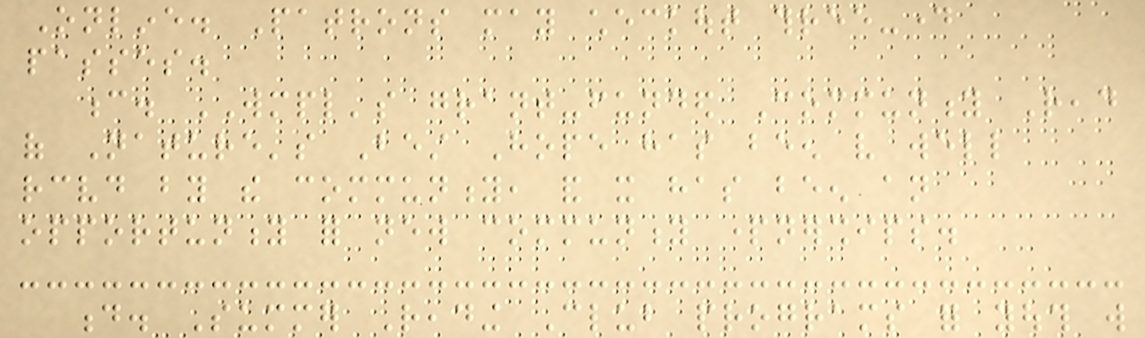Online. Patrons may checkout three-day
passes.
c. WMPL's grant-funded Community Read
of Nature's Best Hope has been very well
received by the community, and it has been an
opportunity for new community partnerships.
d. Summer Reading Club programs for youth will
